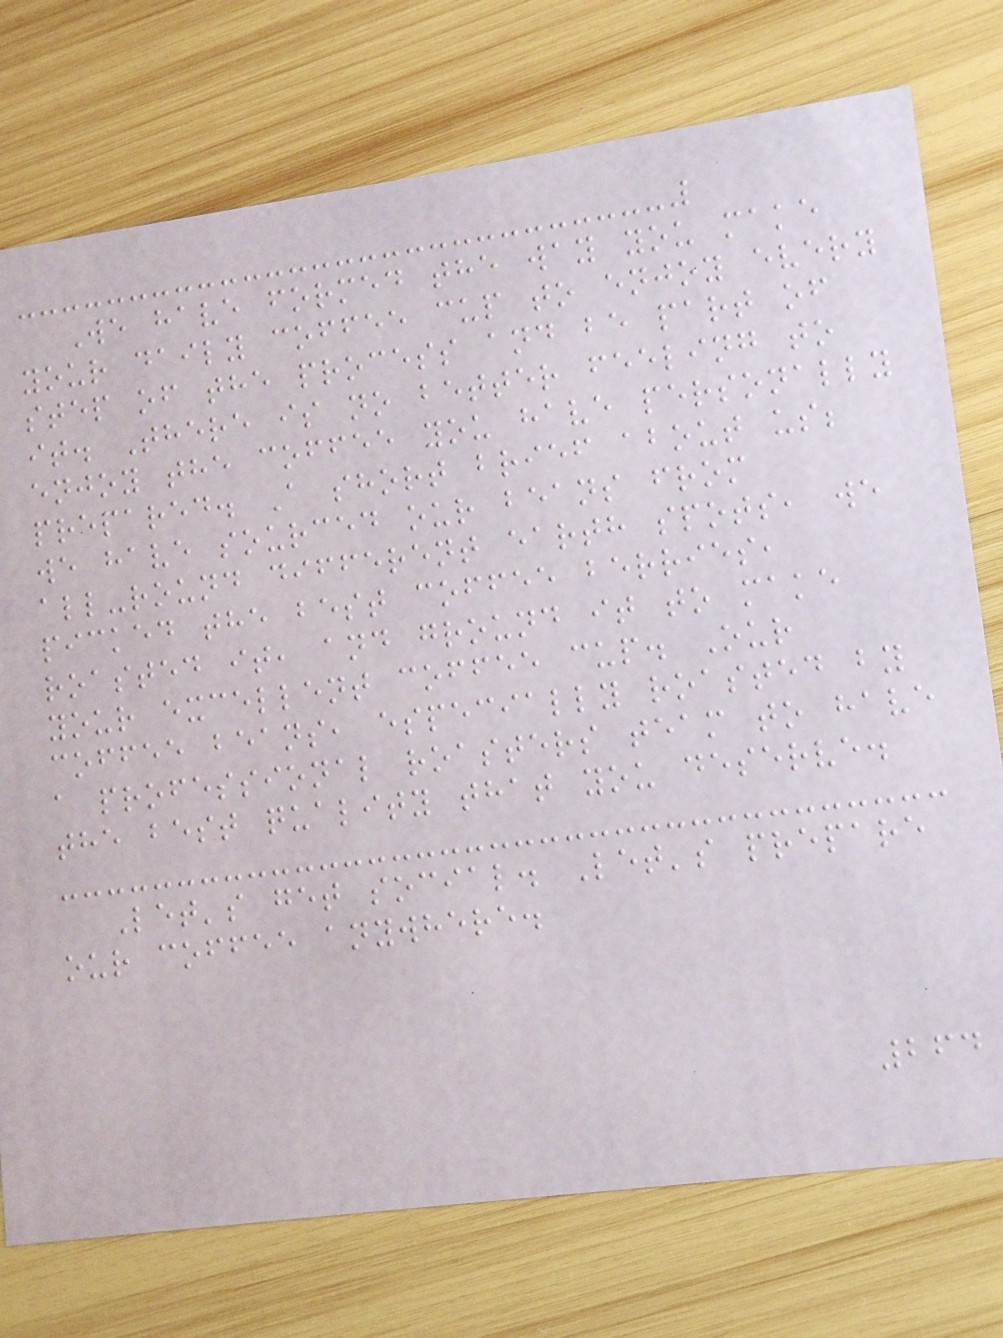We have formed the way you make
your daily coffee cup to enjoy every
step of the process and be part of
it. There is no better feeling to
enjoy the coffee you have personally
prepared. A short brief about us;
we have sourced our beans from
all-round different earth spots, we
picked the best coffee berries,
roasted it, and ground it to make
your excellent coffee cup. Our
coffee beans, especially roasted by
a professional roasters team to have
the best quality that you deserve.
Let's get social. Let's prepare
our coffee anywhere.
264
